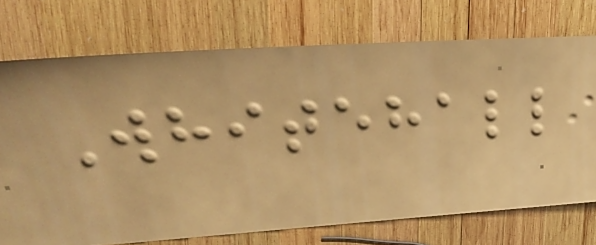Whitehall
